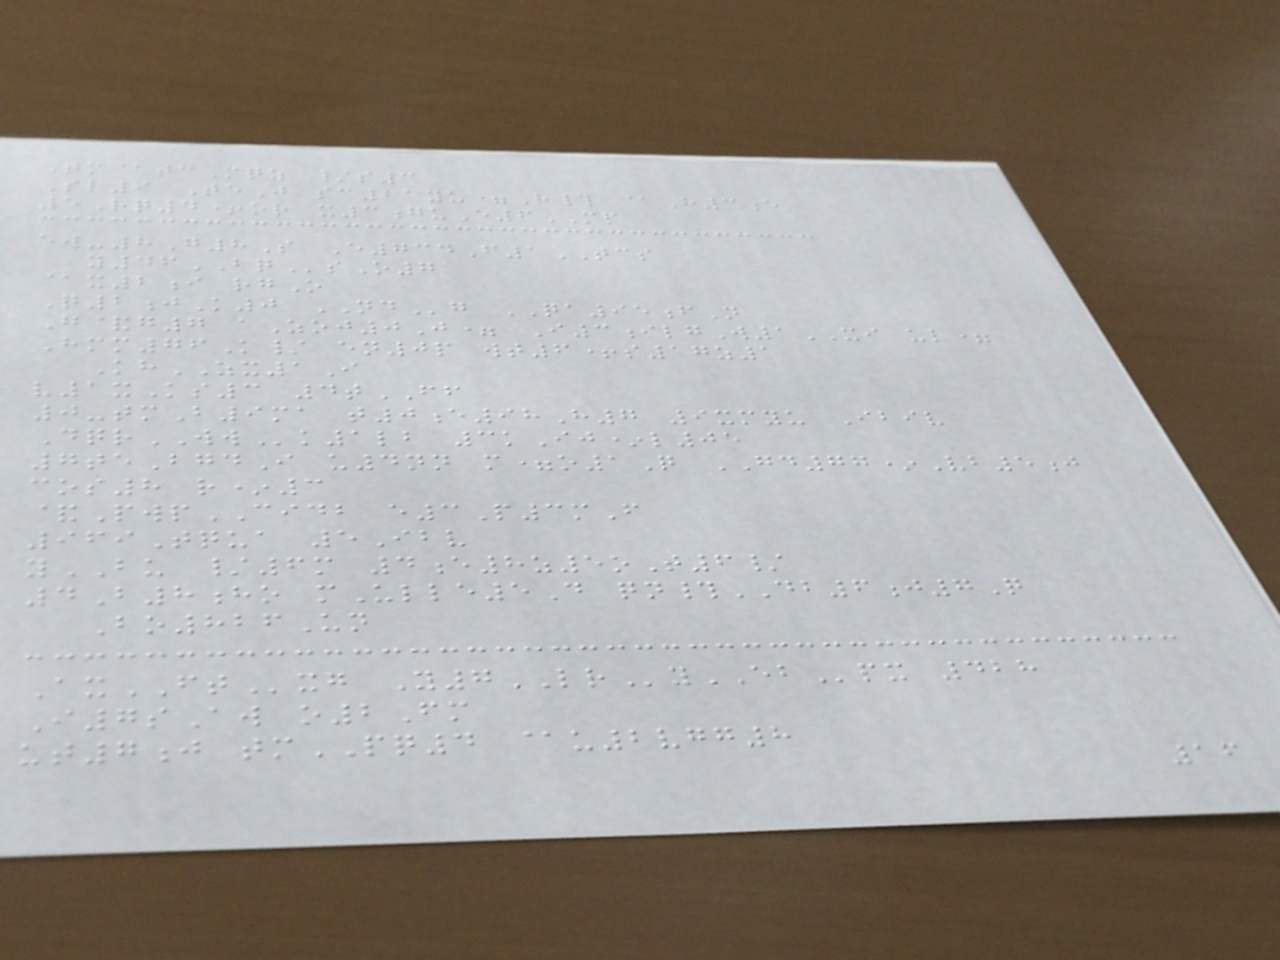Tm@tcMqz /s3
Sl9 TeJ sc21yu=R# @H3e
5Rq4+or x3guE6MP
ew-8G8S E734F1TCS
y46BQsO7
@x2i rgO
Q2jK0 NDg QA95fN
G&g7 aZoj0J= I3ilgW1XI ul=
Hmm76K/ en0p wt6+s17z1
KhZX1I
v1xKs3 4tFF
0-tmB9ma t0e98H7 9xmyu Ibiv
DqrWWk1lb 3kIj*l05
7teBgdI u4nn m=o1Q GD77*Vb5j
cos8 r*3
&PwpCIDB e3P3mF
969Tqua 5Ibv
yBU /6m 4e8z5oT6/
4B8ho mUlle5D qn#DB6j7Q
Bo826Un
AxFTxg Y7LRyEBpx 428
I7sAw o2Fm
ut7j tmPQ4 @u2vgg8
16
